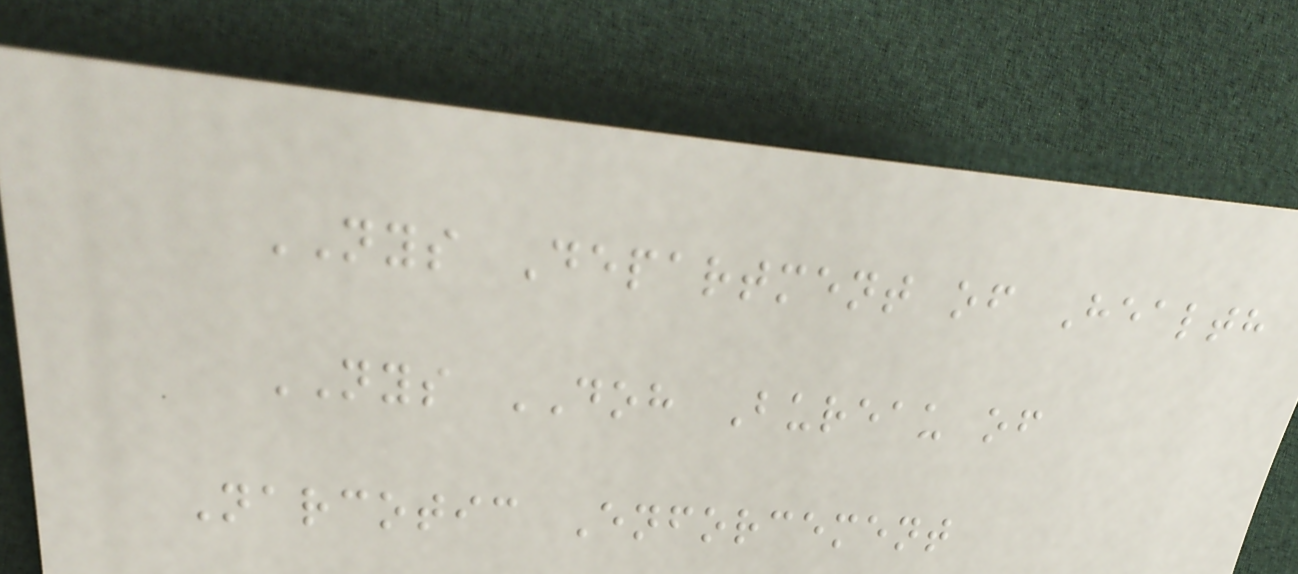NYS Department of Health
NYS DOH Bureau of
Narcotic Enforcement
